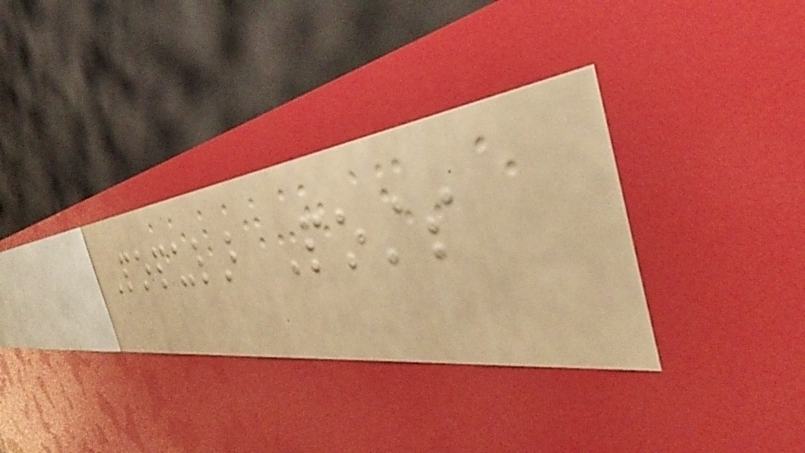Popular Posts
